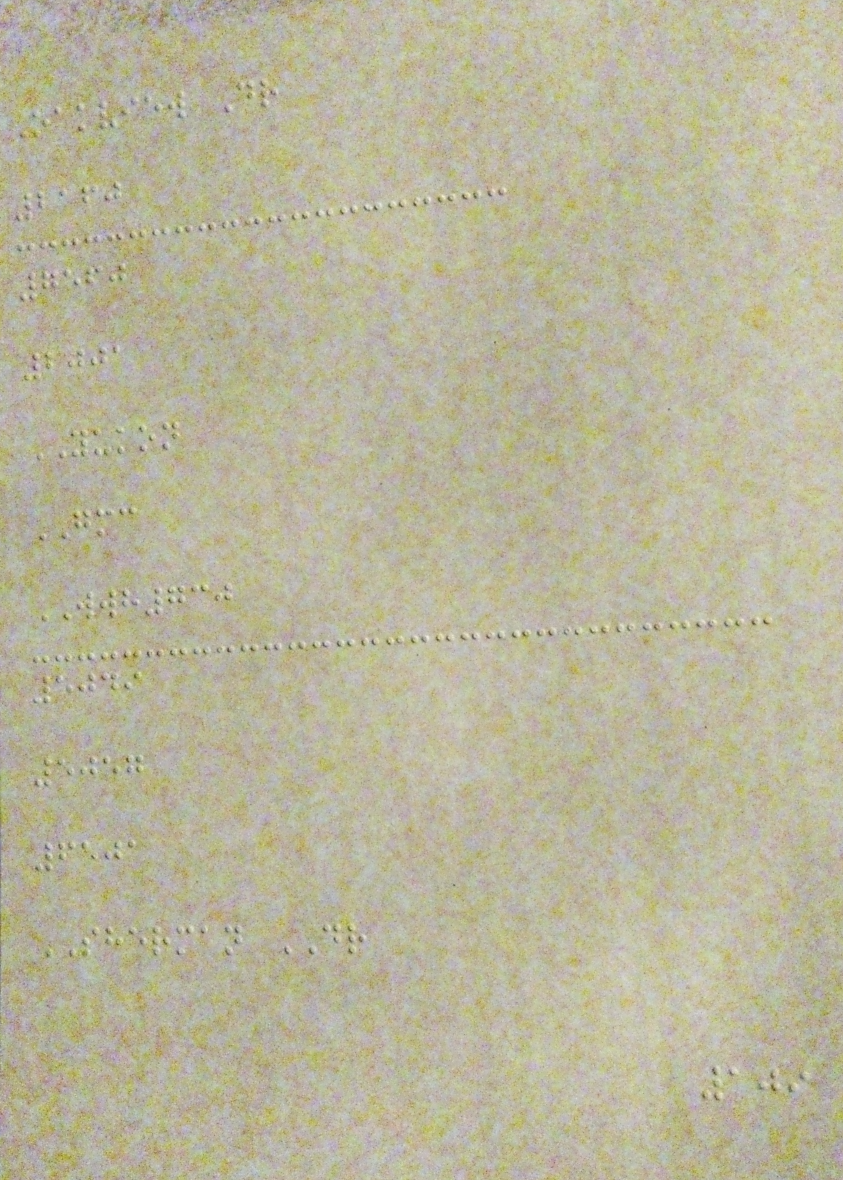Oakview Dr
2160
7560
2001
YUKON
GMC
WWH730
5049
5057
6501
SHERMAN DR
109
